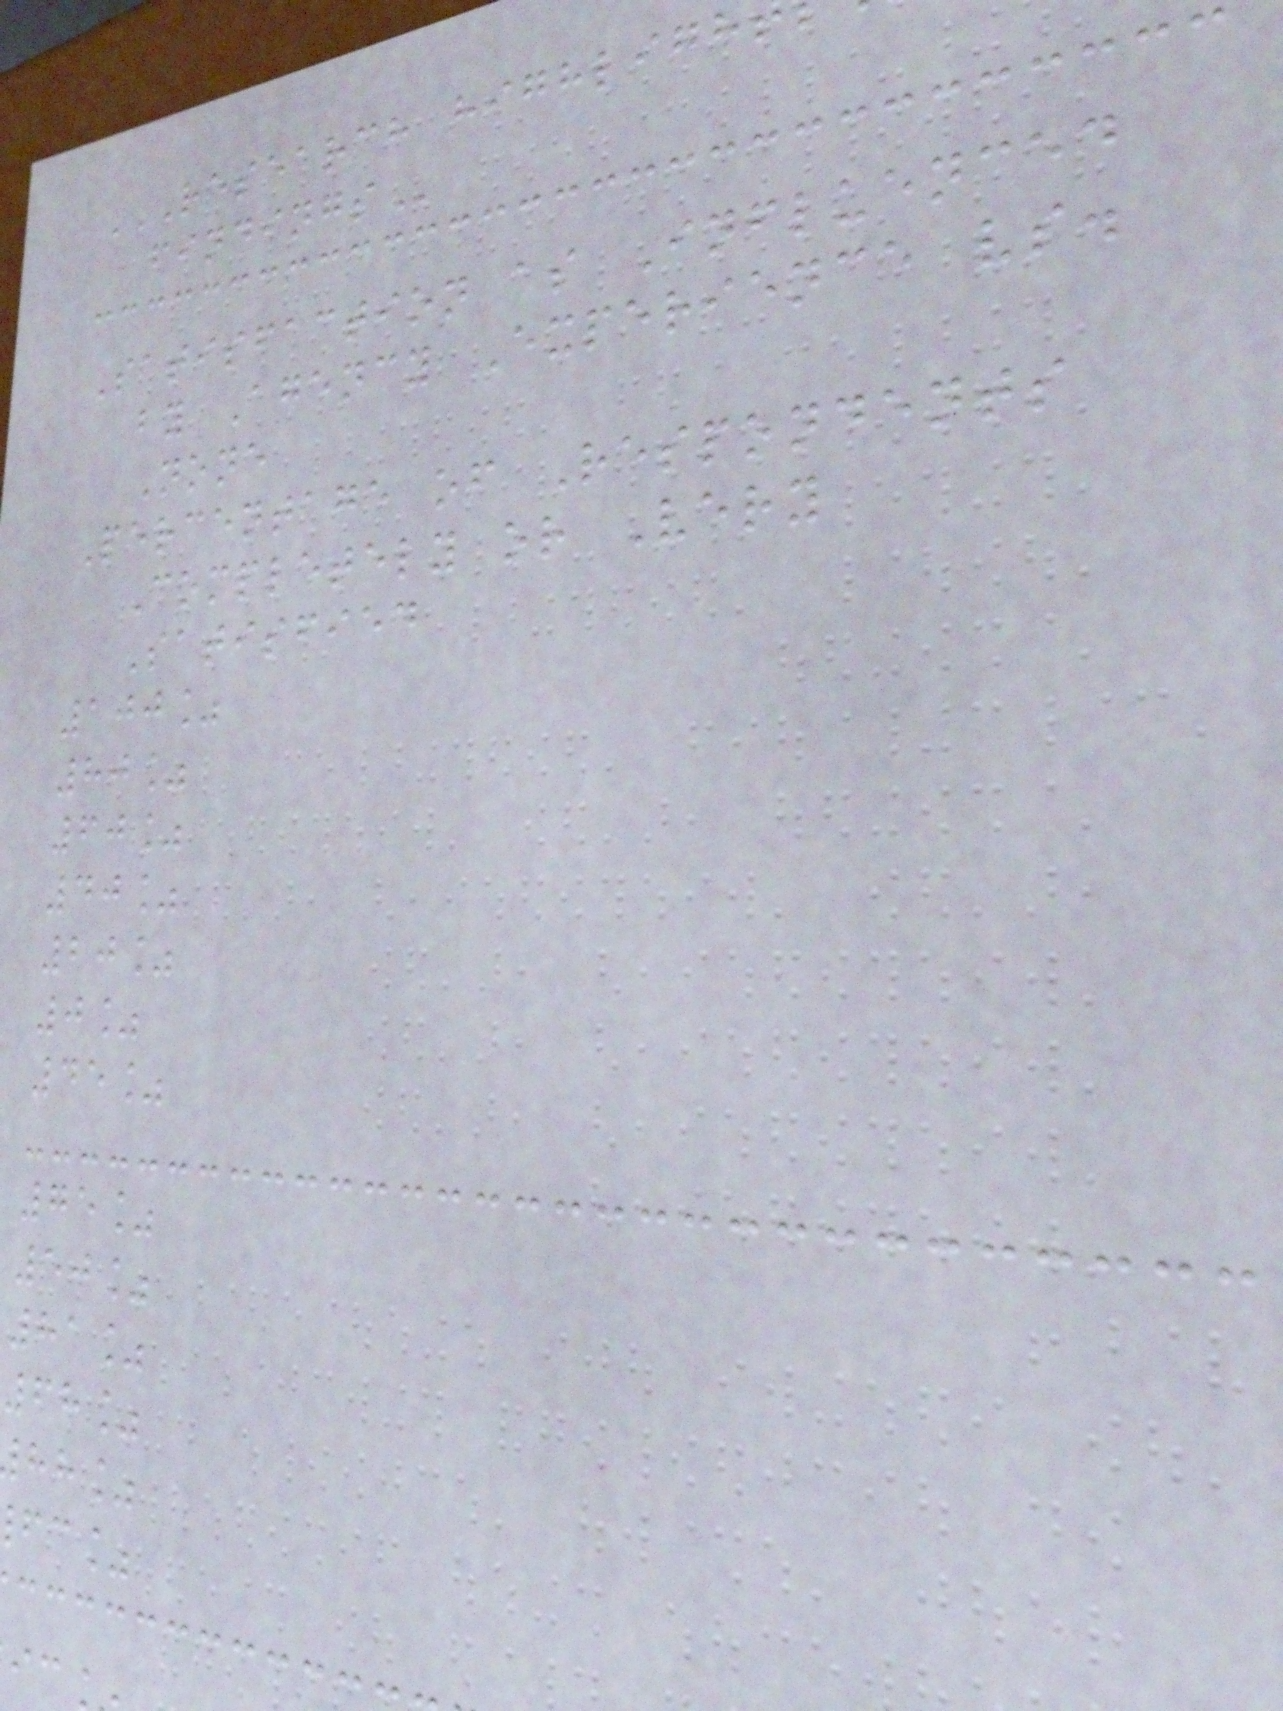Satisfaction as Influenced
by Agency Experience vs.
None
Percentage of Respondents
Completely or Very
Satisfied
100%
80%
60%
40%
20%
0%
45%
75%
50%
81%
68%
hh%
fc%
